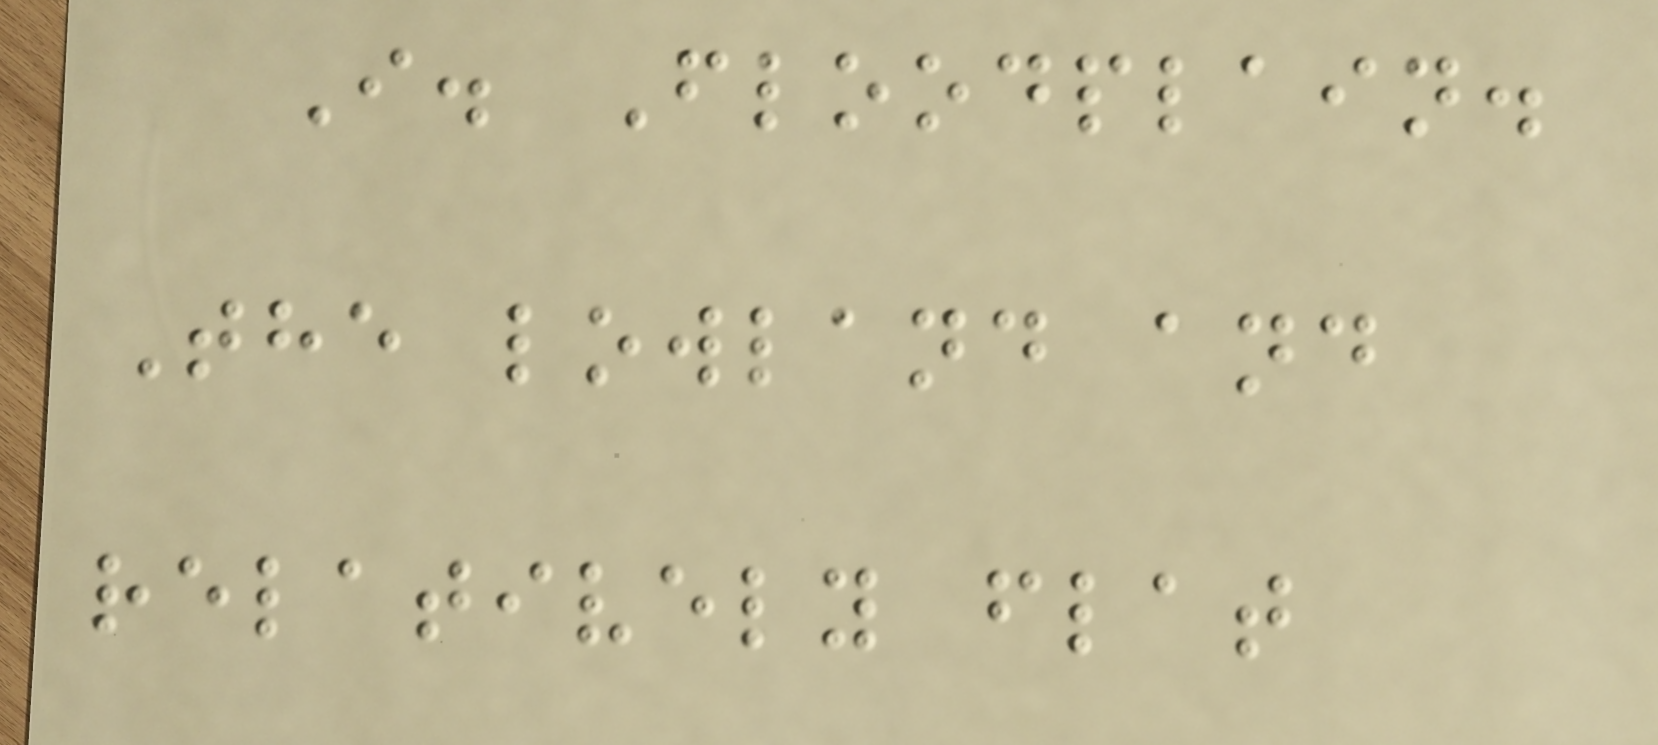I. Floodplain.
The lowland and
relatively flat
